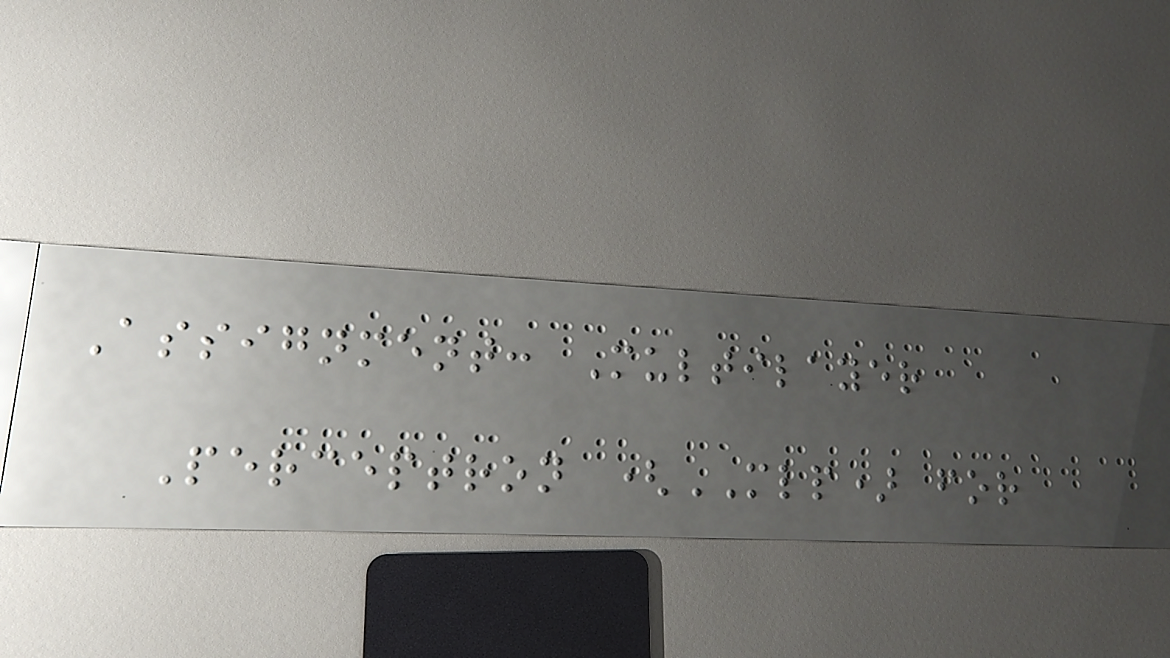Assignment: Multilayer
Perceptron (MLP) for
